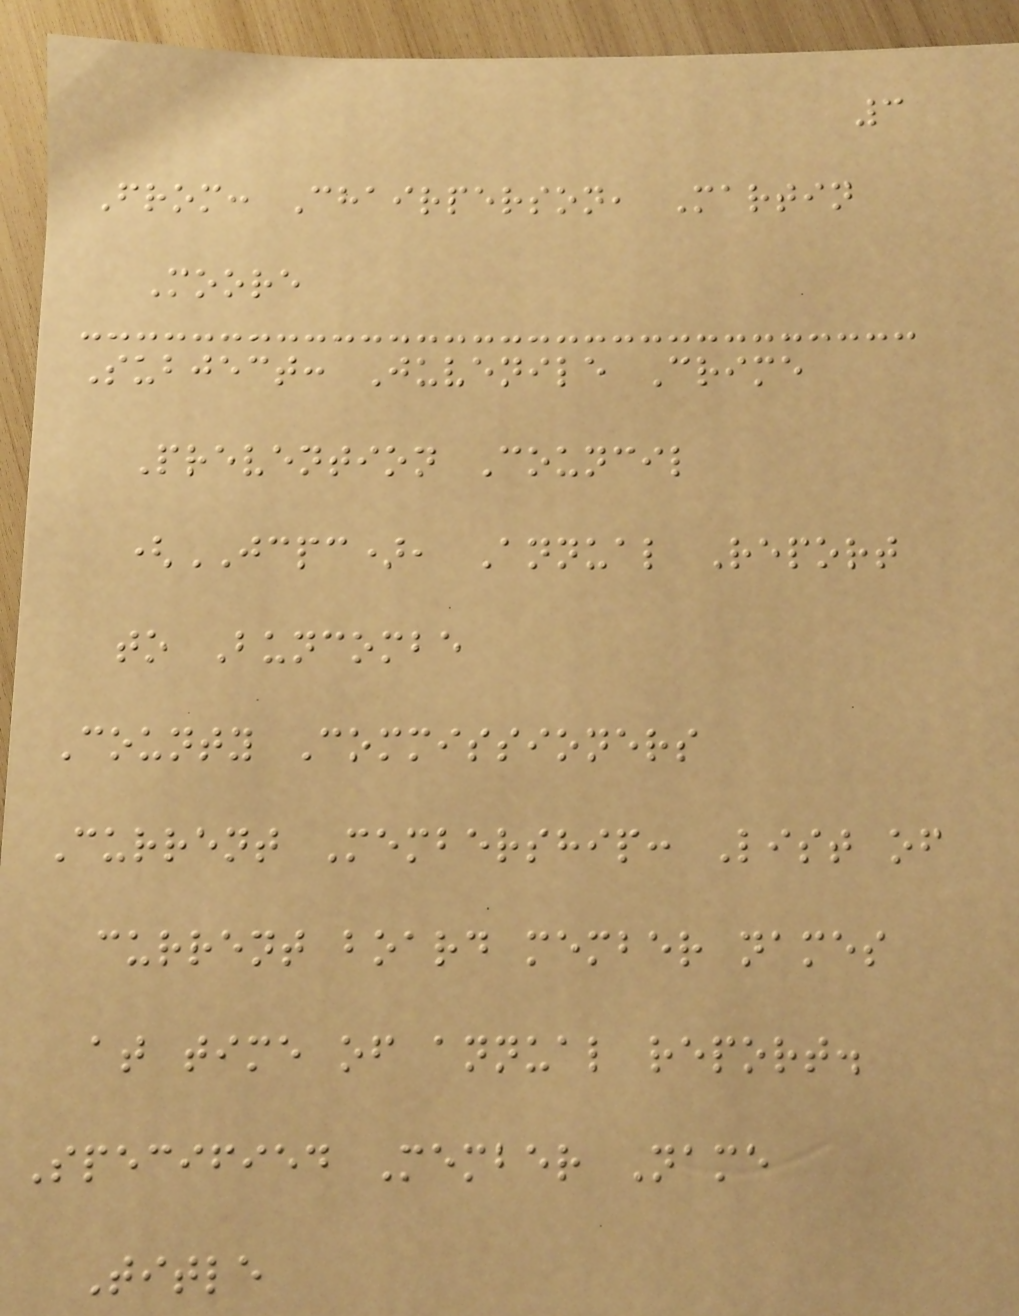3
From: Chairperson, Martin
Moore
Subject: Juvenile Crime
Prevention Council
(JCPC), Annual Report
to Buncombe
County Commissioners
Current Membership: List of
current board member names
at time of annual report.
Specified Member Name
Title
